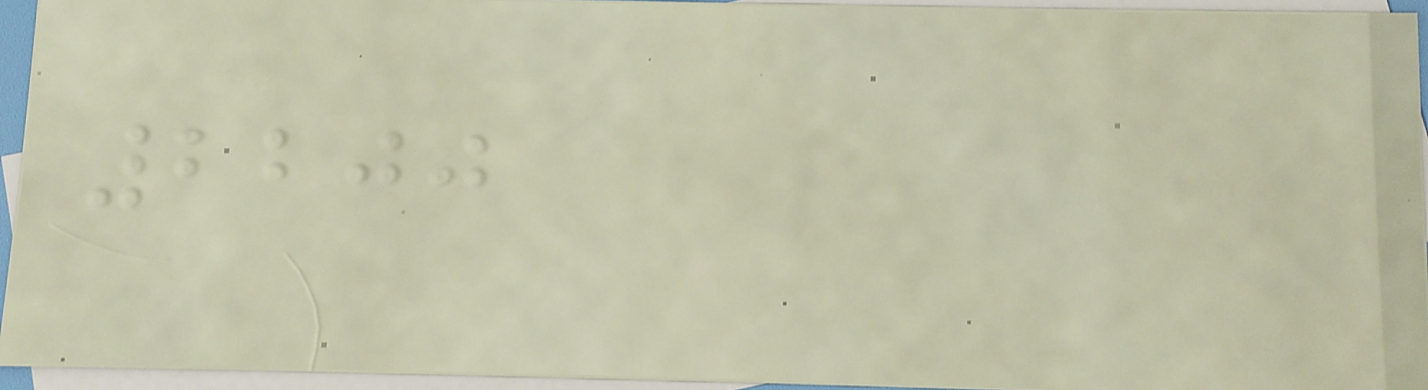2200
